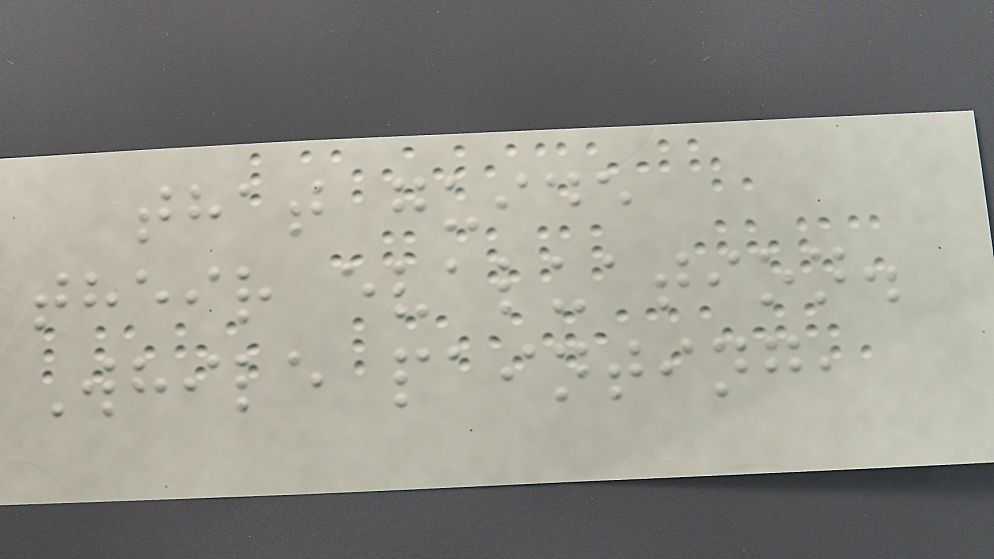that guide
their evaluation.
While painting,
